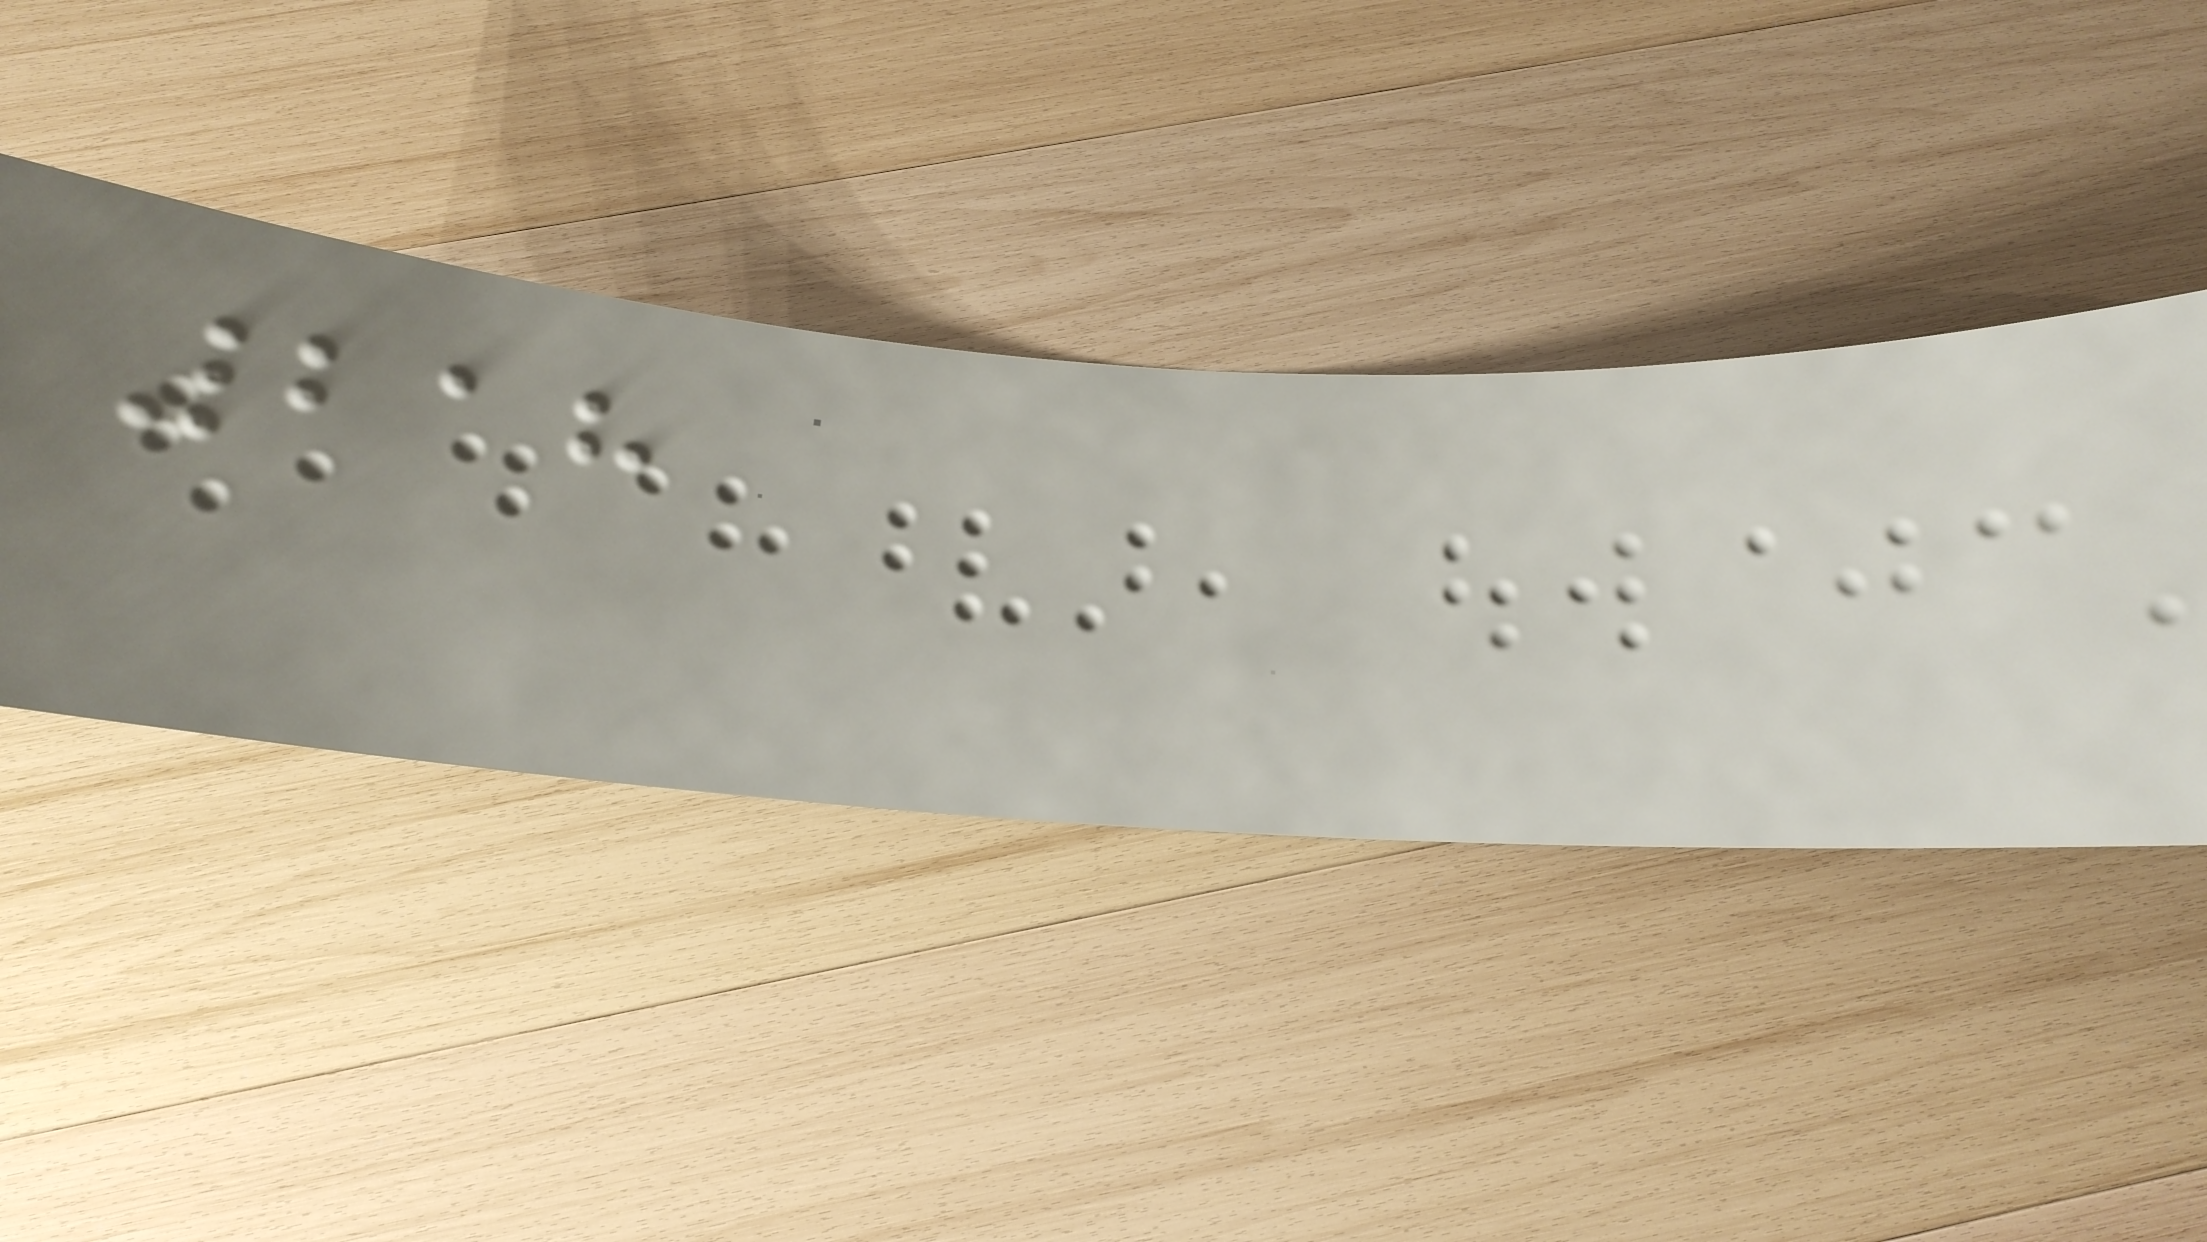218
